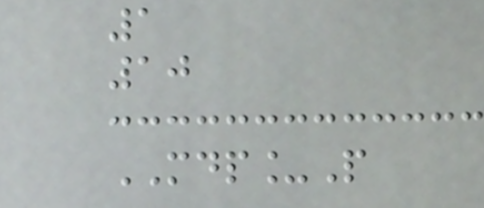1
10
MDP_P
